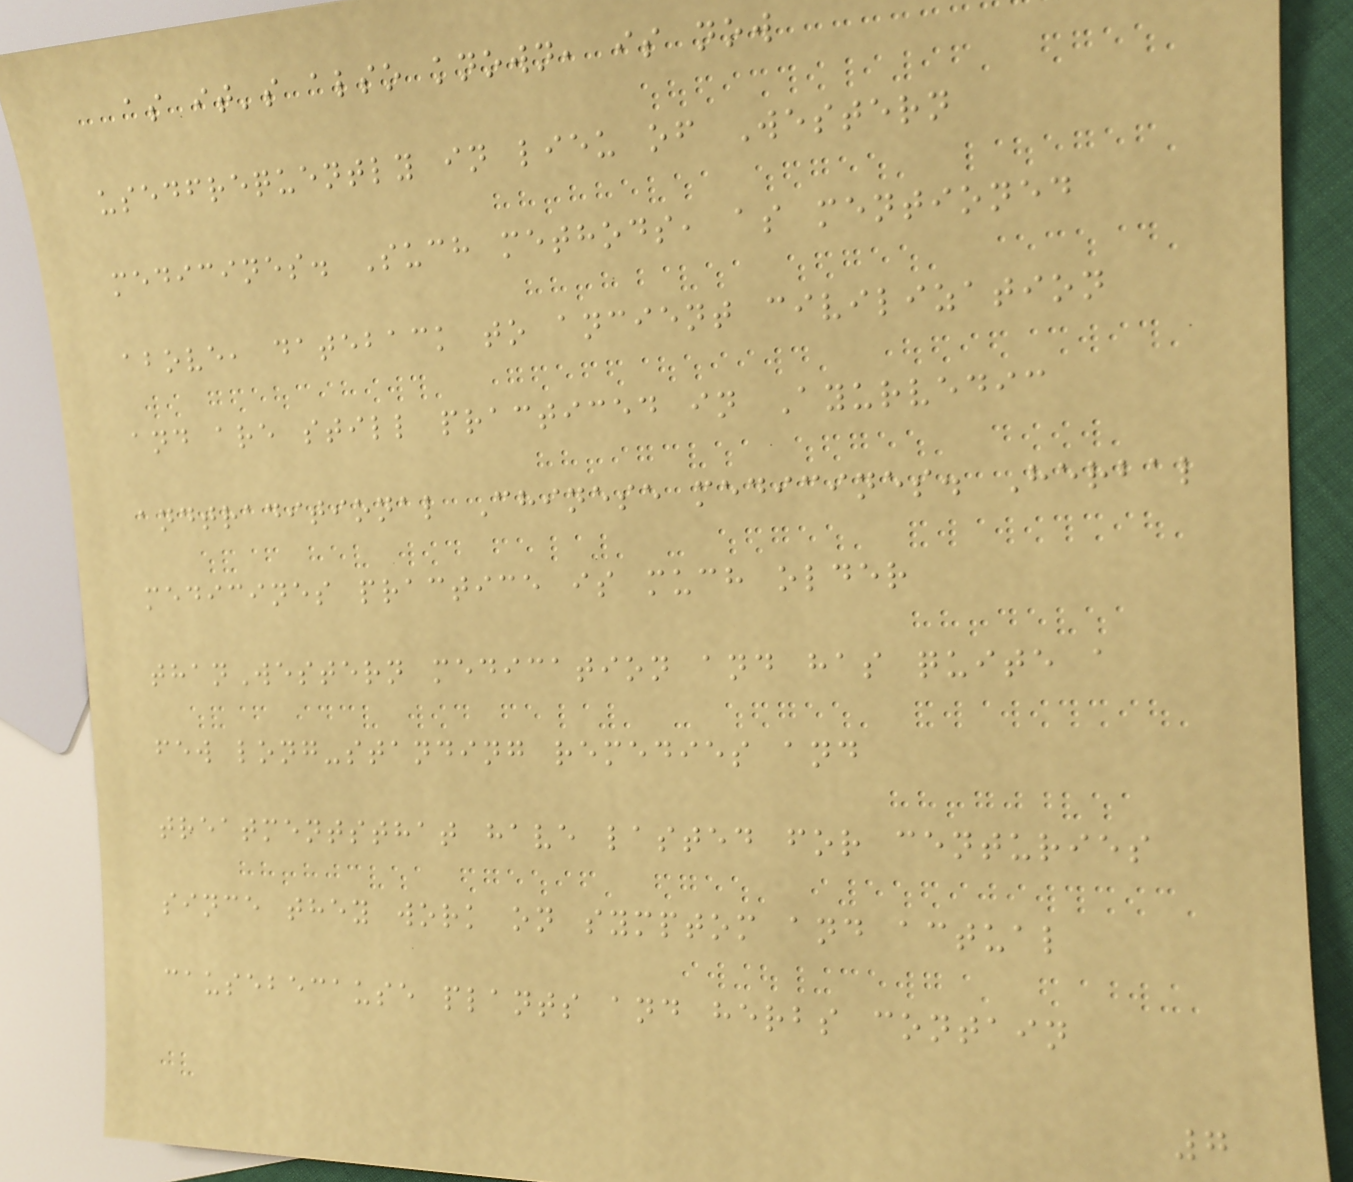as it's also known, is now
usedfrequently in lieu of Western
medicines. Such methods, as mentioned
above, dateback to ancient civilization
and are still practiced in Ayurvedic
andtraditional Chinese medicines. Herbal
medicines practice is much older
thanWestern medication and has quite a
few long-standing remedies and
treatmentsthat have lasted for centuries
since they work on symptom and actual
causebecause plants and herbs contain
7
